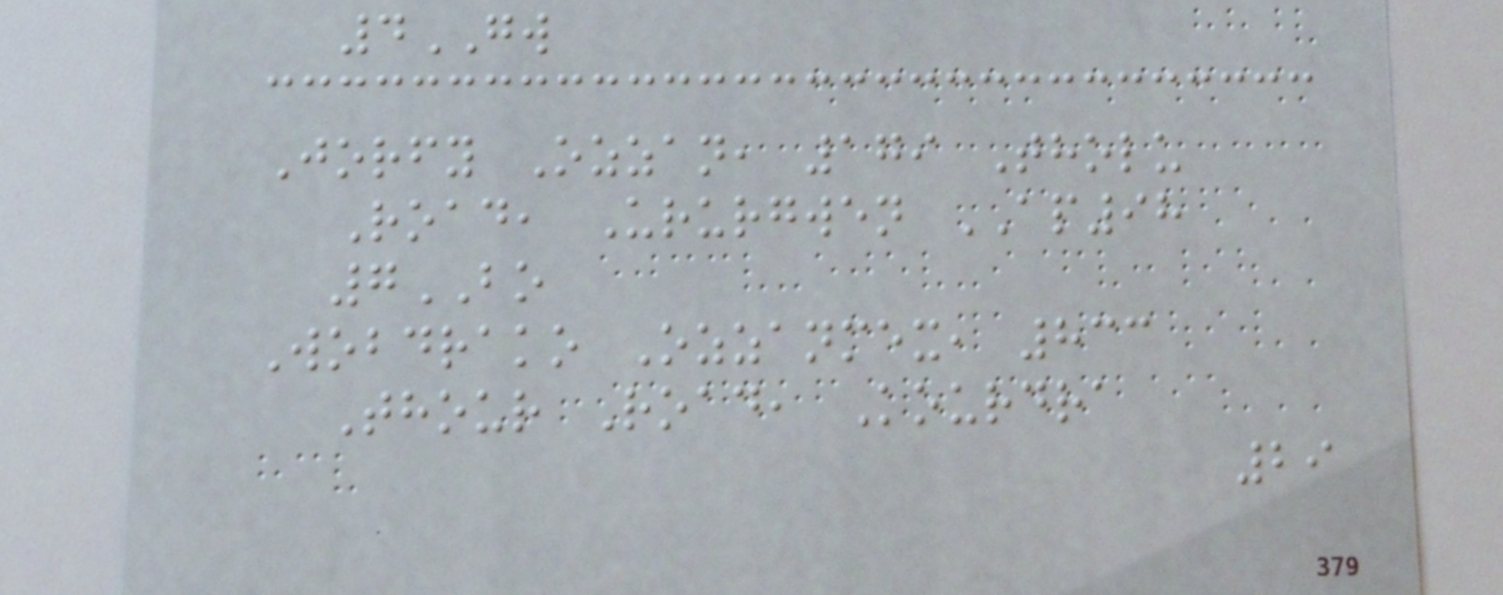4GW
Jorfy Ozzan, 179 Tholu
Road, Ururgwen AP98
7BO
Wobdrako Ozzanmex, 833
Thour Road, Kourdra
29
